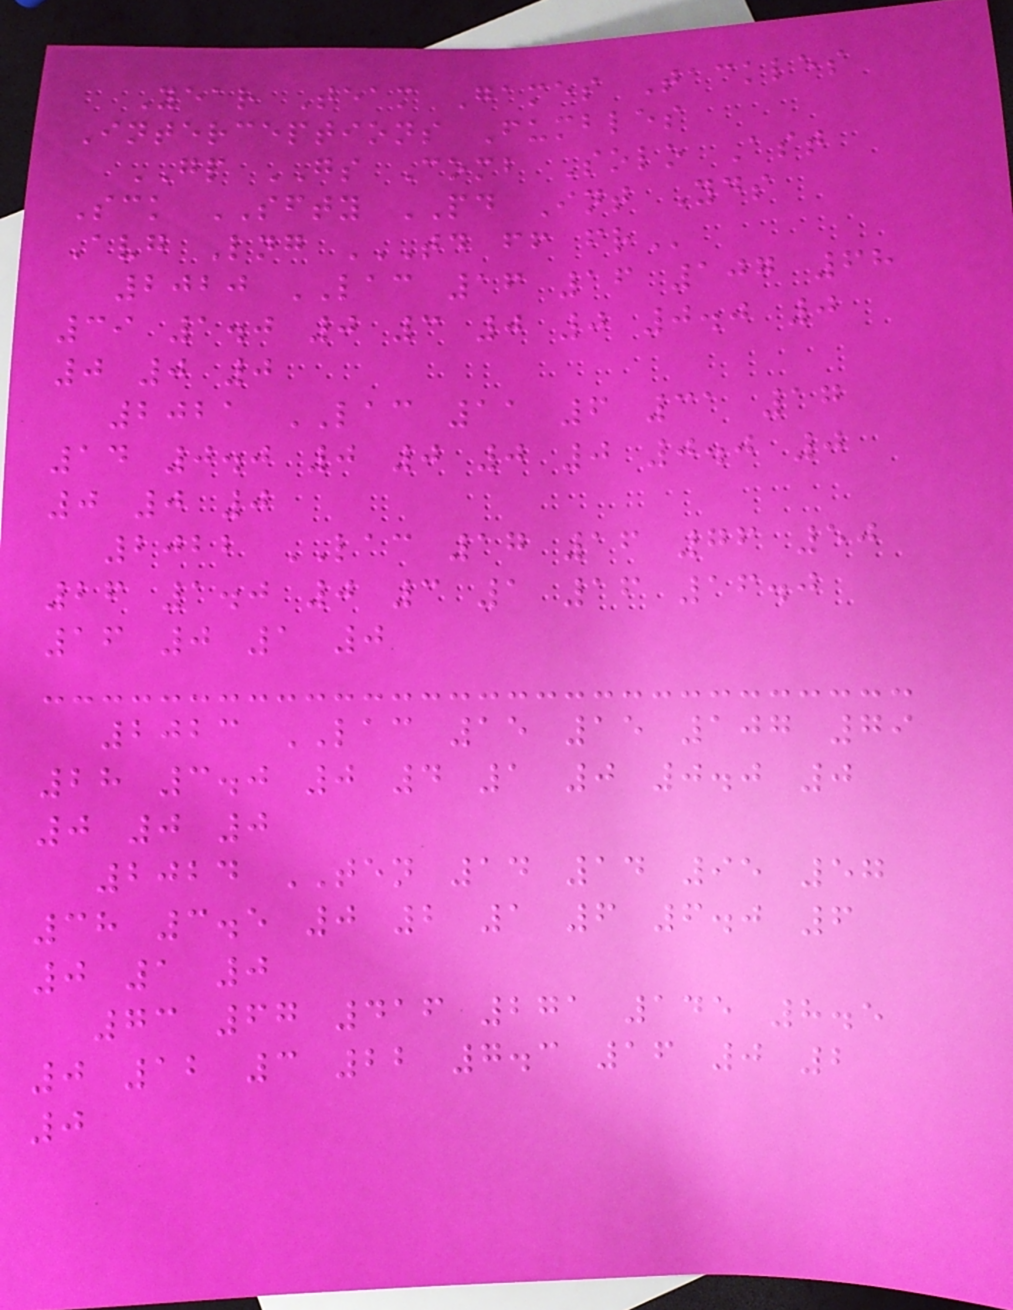Year Team Games Tackles
Interceptions Fumbles
GP GS Comb Solo Ast
Sck SFTY PD Int Yds
Avg Lng TD FF FR
2020 LAC 16 16 107 68
39 1.0 0 3 0 0 0.0 0
0 0 0
2021 LAC 11 6 31 17
14 0.0 0 0 0 0 0.0 0
0 0 0
2022 LAC 17 16 76 50
26 1.0 0 3 1 16 16.0
16 0 1 0
2023 LAC 15 15 107 79
28 3.0 0 4 1 0 0.0 0
0 0 0
2024 TEN 14 14 95 57
38 3.5 0 2 1 6 6.0 6
0 1 0
73 67 416 271 145 8.5
0 12 3 22 7.3 16 0 2
0
